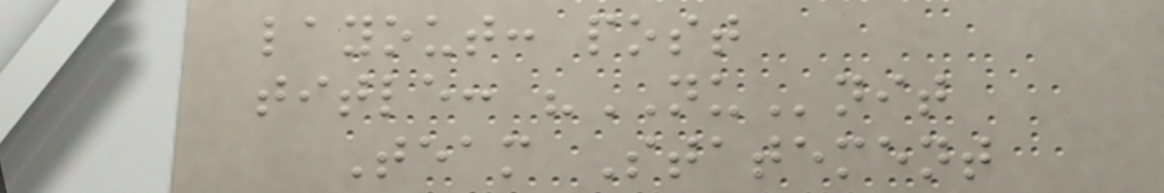layout: post
title: "NUnit
Team Statement
